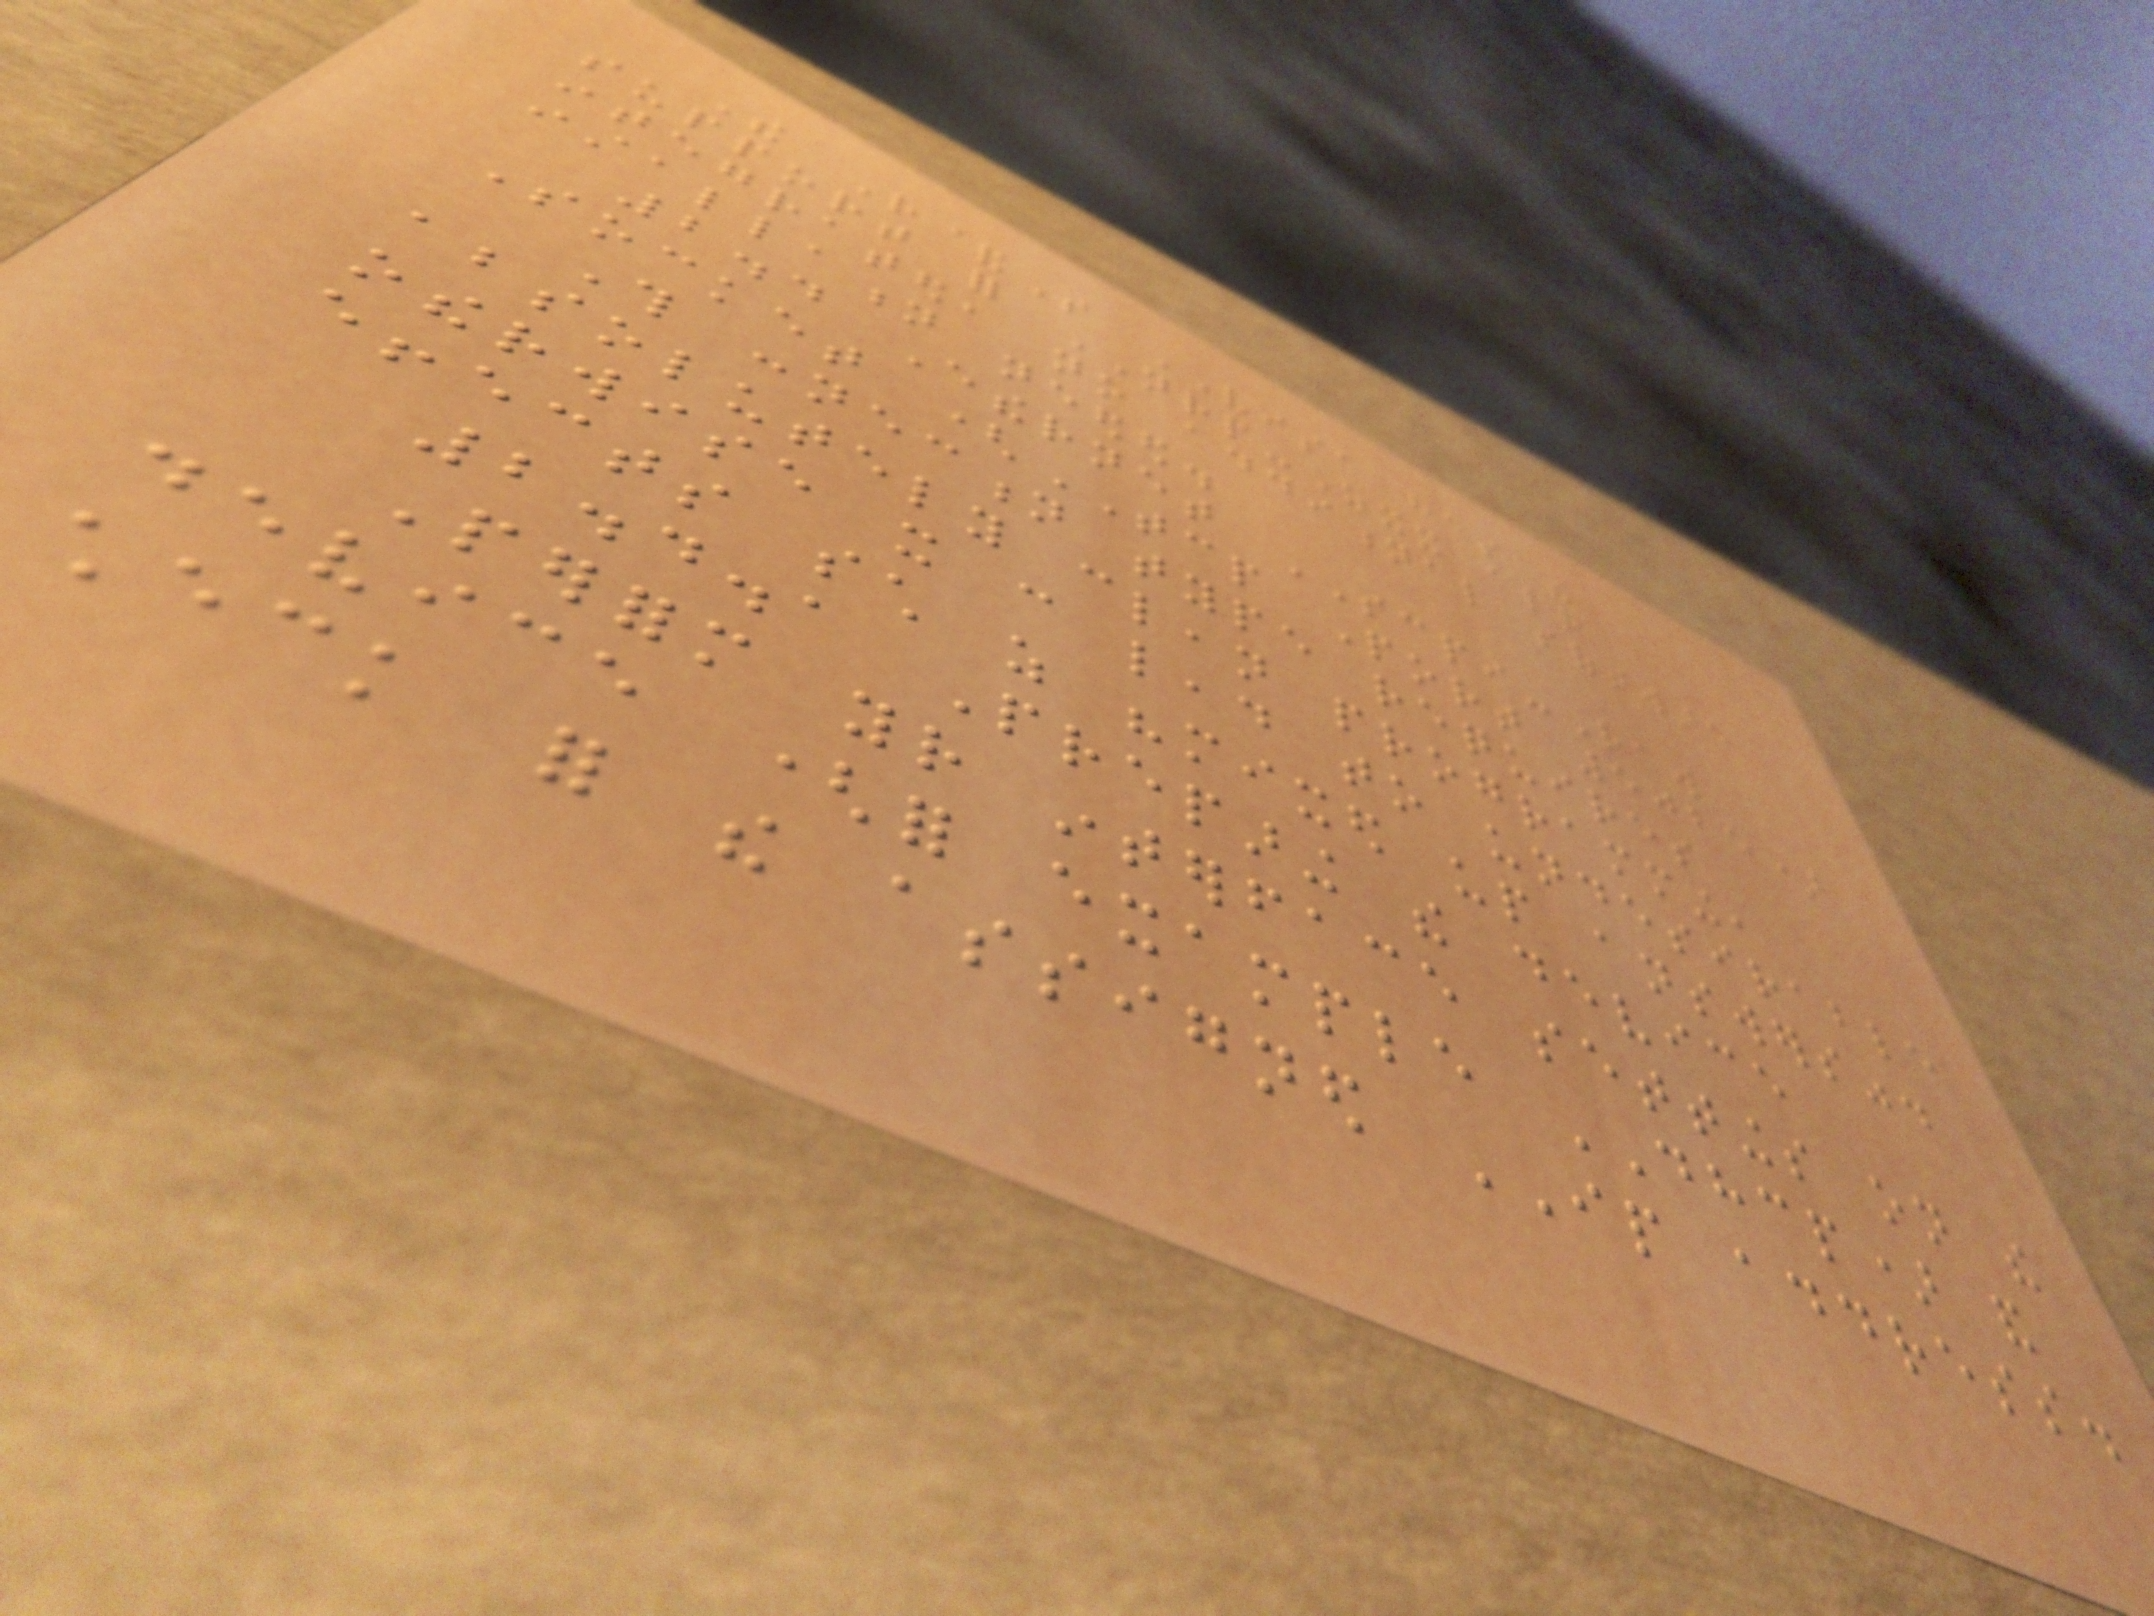The R&S VISA has the
support for NRP-Zxx already
integrated, no additional software
installation needed.
2.4 Ethernet SCPI-Raw
Socket (TCP Port 5025)
This connection type requires
absolutely clean programming,
otherwise it can lead to undesirable
effects such as "mixed up answers".
2.4.1 Preparing the device
Perform your interface settings on the
device (for example DHCP) and
check for the assigned IP address.
